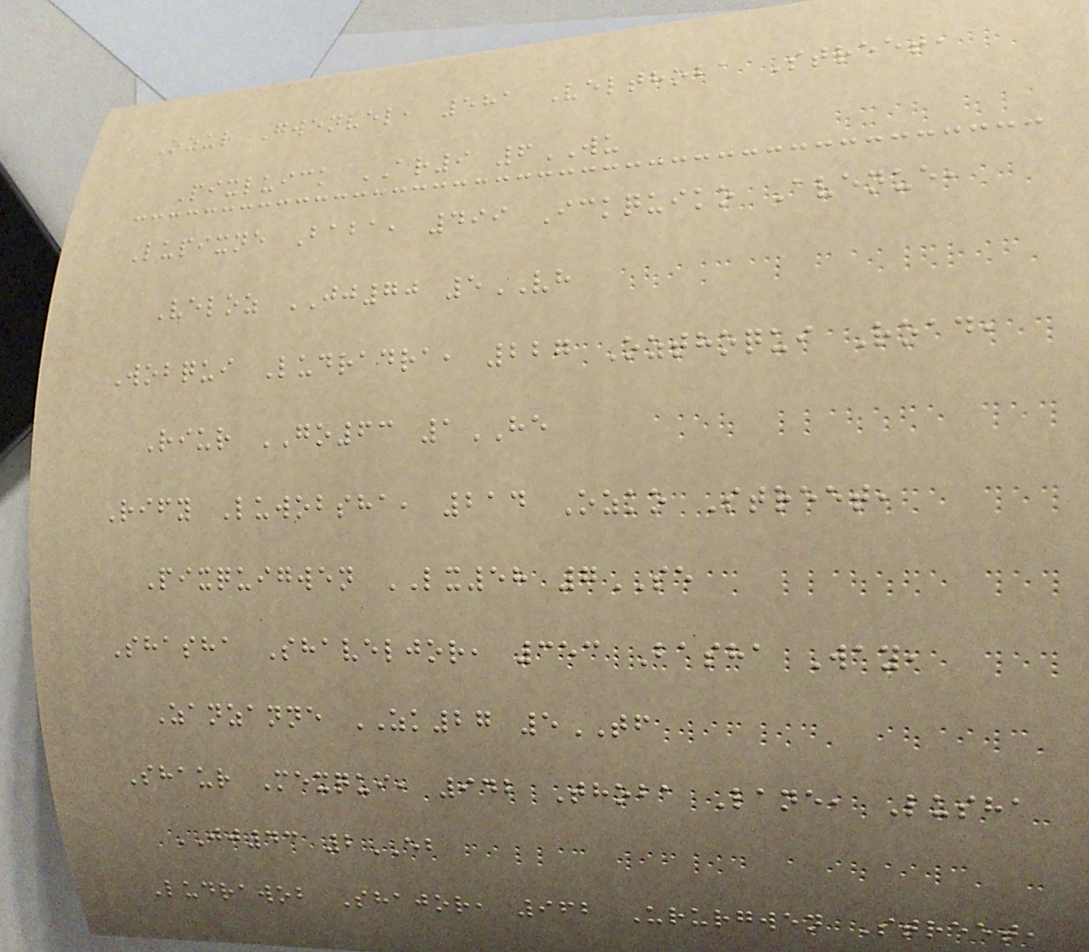Ozur Gwenvel, 581 Velthoba Street,
Pixluick AR9 6WU
Lupixne Baba, 499 Ickquiko Avenue,
Veloz JJ70 5VH
Wobqui Ludradra, 227 Ozthoqui Road,
Riur GO63 1HE
Rify Luwobsha, 214 Ozko Street,
Pixquigwen LX58 7SE
Shasha Shaveljor, 353 Basha Way,
Zanzanne ZK27 5TF
Shaur Mexqui, 942 Thoba Lane, Lusha
JJ43 2EB
Ludrawob Shajor, 962 Ururgwen Street,
